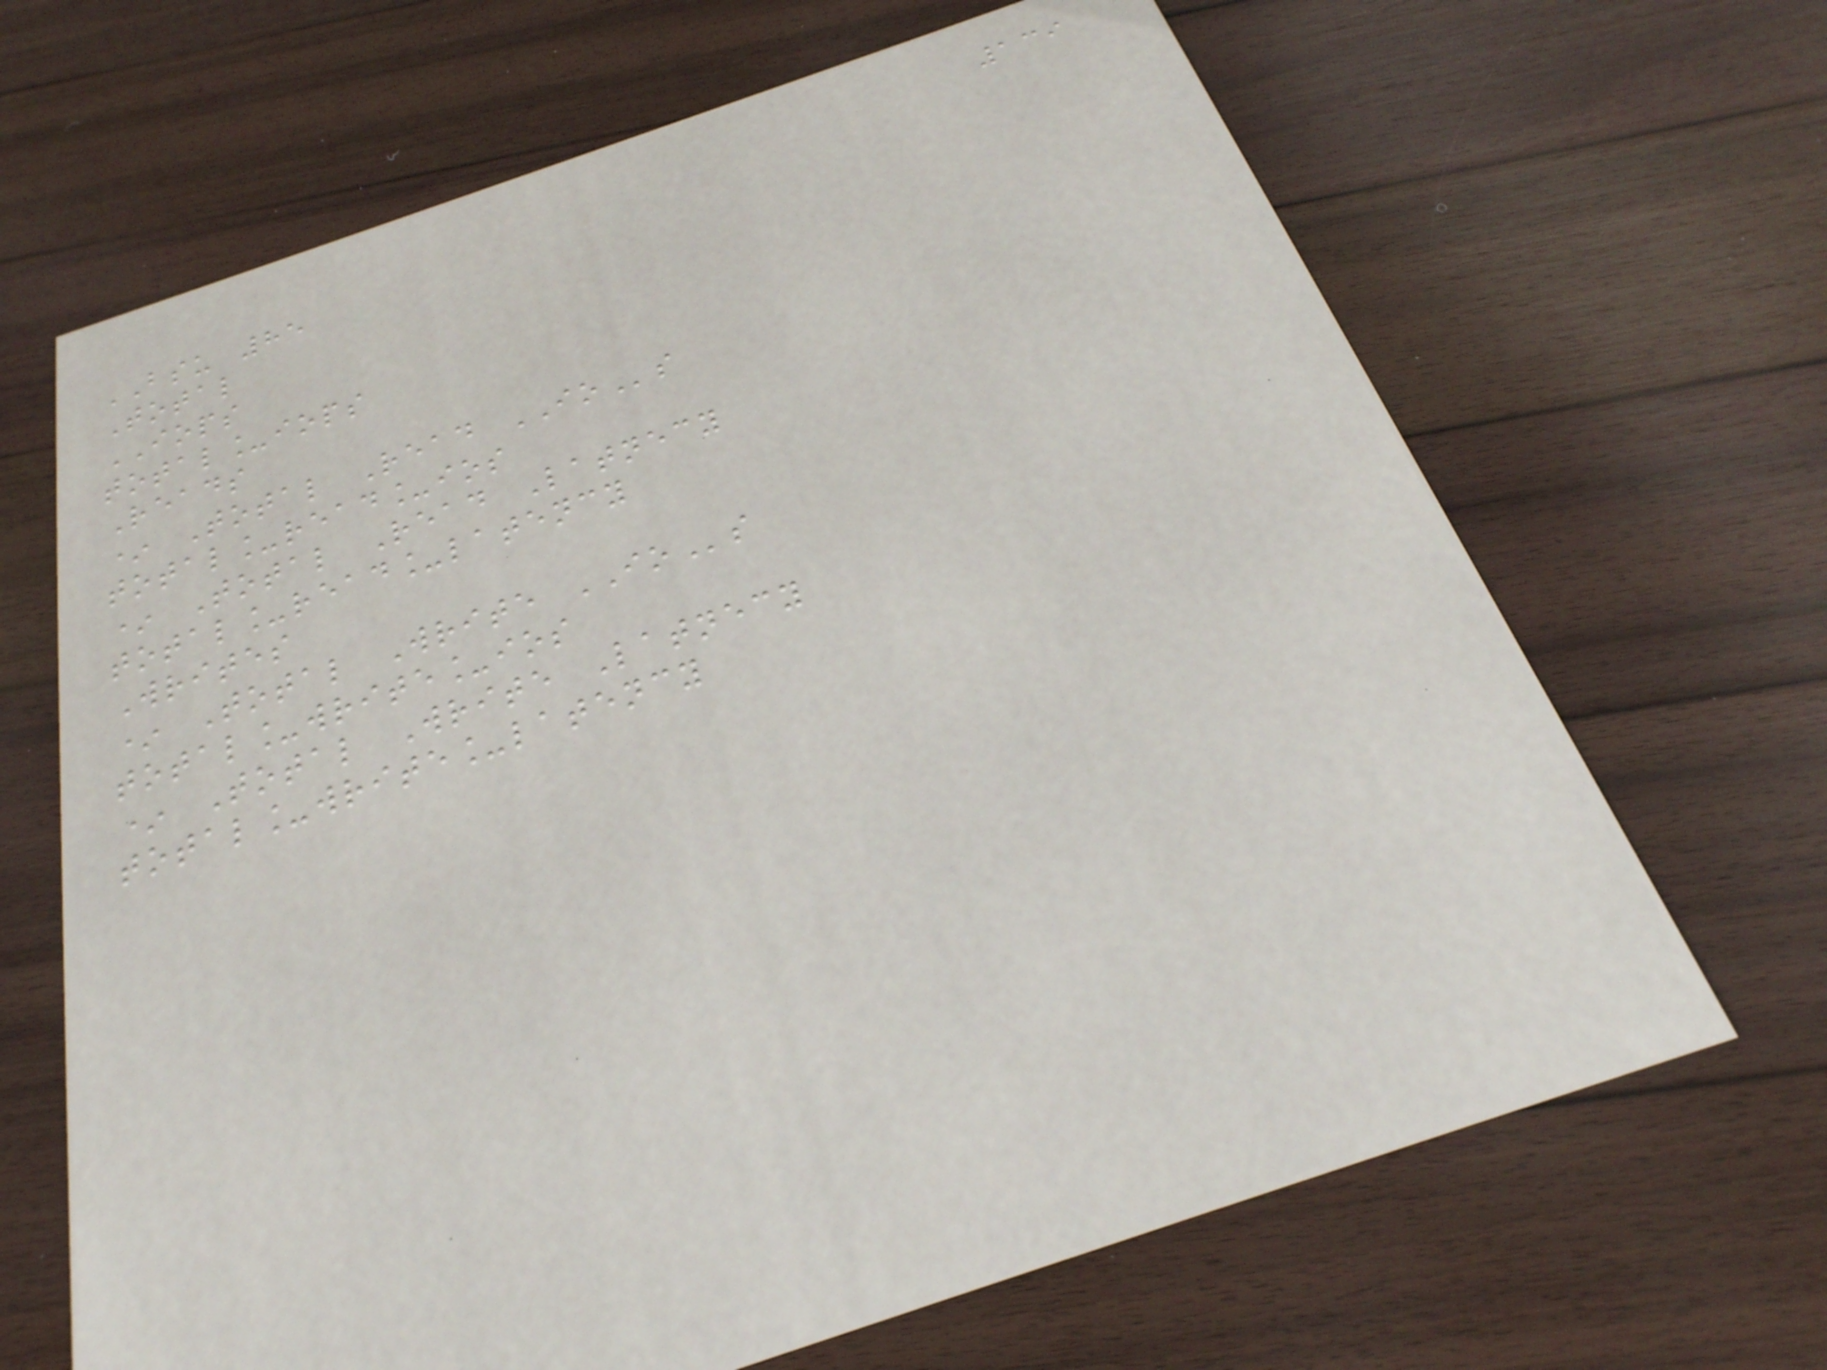139
BSU 85
Total
IOPS
total_iops
Reads
* Total Read IOs
total_read_ios
* Total Read Latnecy
total_read_latency
Writes
* Total Write IOs
total_write_ios
* Total Write Latnecy
total_write_latency
